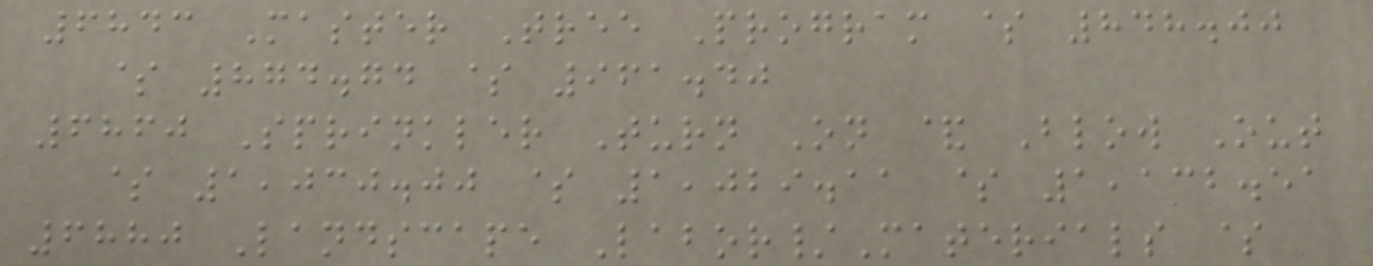6843 Master Tree Program $ 848.00
$ 874.74 $ 961.40
6860 Sprinkler Turn On & Blow Out
$ 1,030.00 $ 1,029.11 $ 1,132.51
6880 Landscape Labor/Materials $
